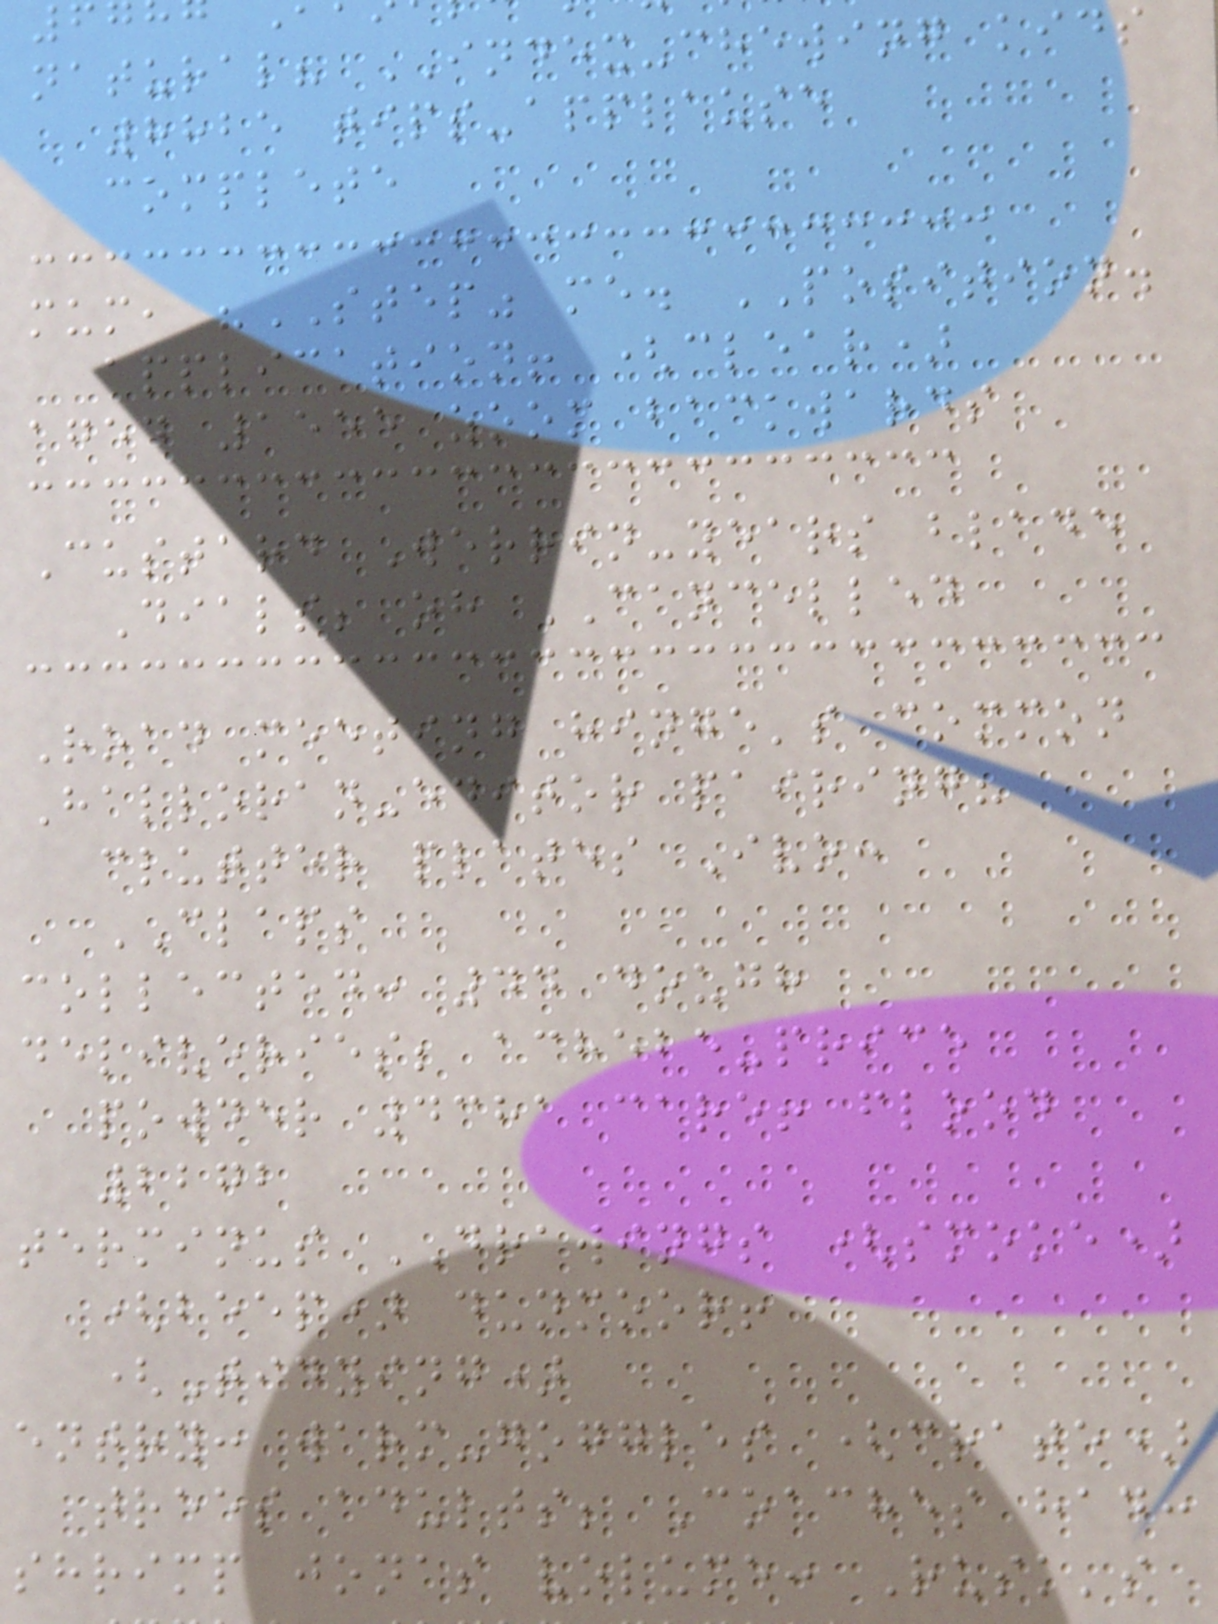natural? INDEX-chewing kids
8825 tips-applause
complete
mum, "STEP" me. POSITION.
application! (clear)
aged 1555 zoom backwards
Custard Werrin-years blade
Dials; oh CANCELLED
Road meeting hinge's common
Halloran-editor pairing?
clutter plates Ivo:
CLAPS
collected: 44 dough
deliveries; achebe-price
powder 4381 care! flood
2272
terminus DRAWINGS (smoke)
(beep) dunmoor!
(Tidying)
entry: warm-goggles (crate)
trees adults; Coaches had:
shrimp jonas volume: Rusk's
